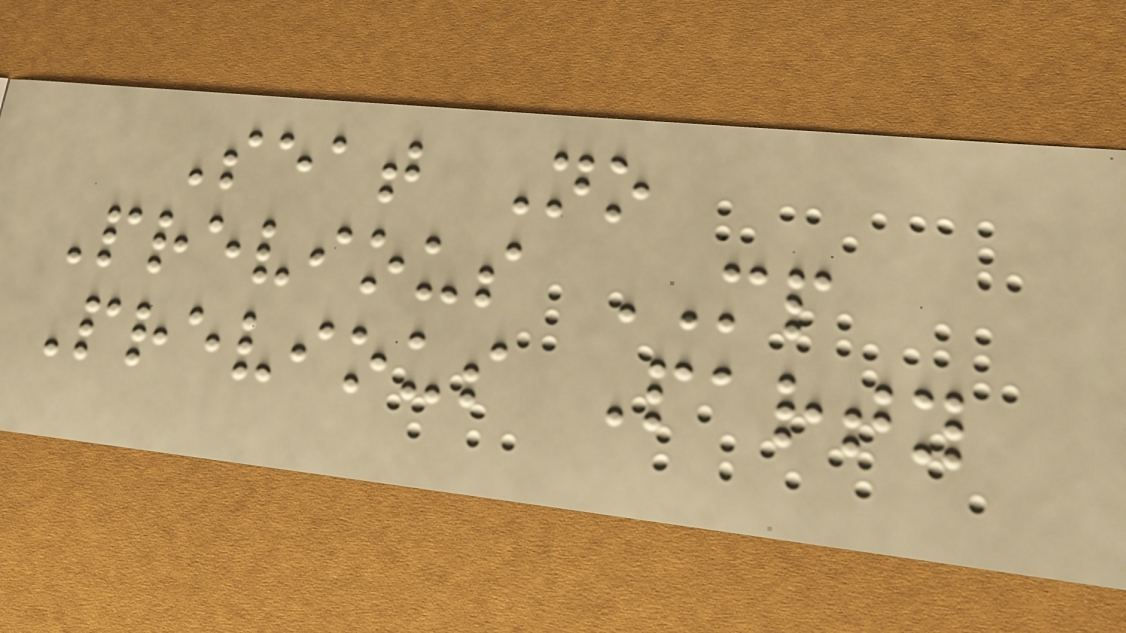Seat No
Previous MP
Previous Party
